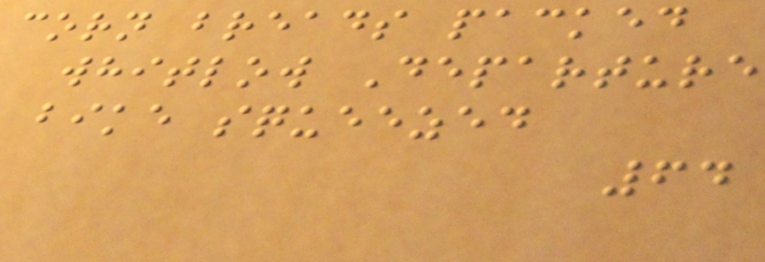corn breads packed
whitlow Departure
bike squeezed
64
